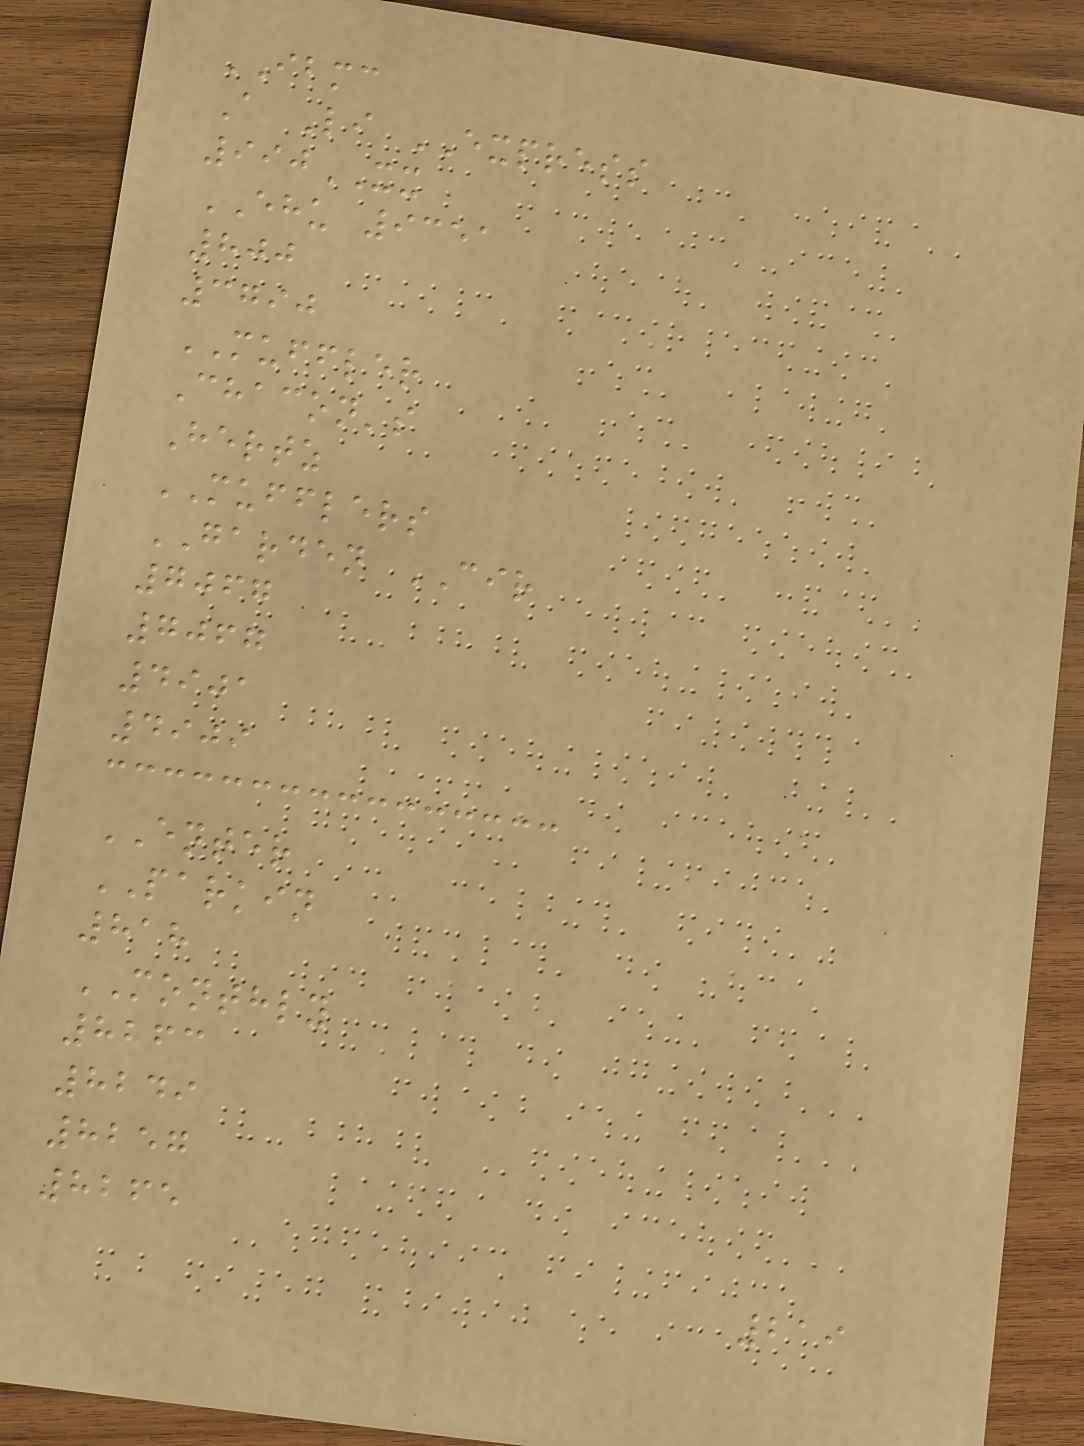IBMC
A Li EXPRESS
990XX
EHU 9351
800
3790
MUFFLER
Chacon's
Hertz
MUFFLERS
GARDEN CIR
7067
7067
4901
4909
ENTER
PARKIN
818
MONTHLY
8263
8249
8257
8265
219
